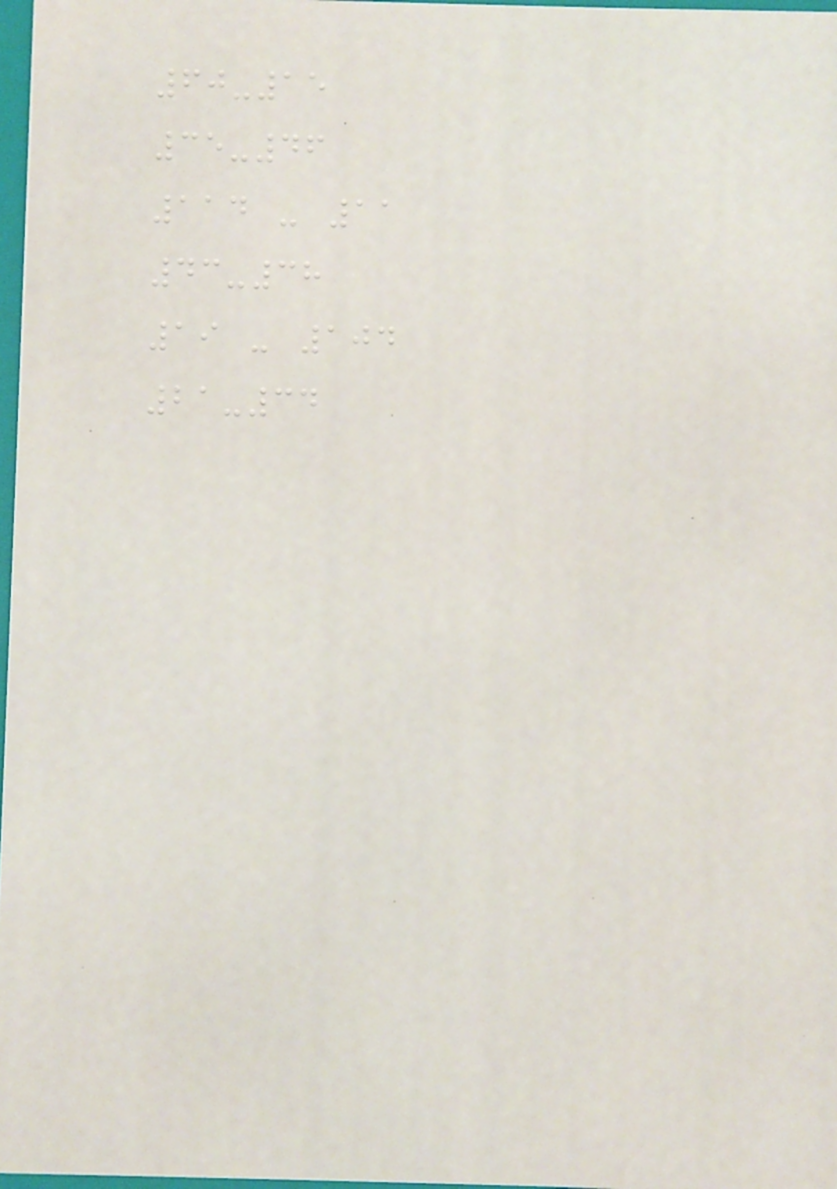60-15
35-46
114 - 11
43-38
19 - 104
21-34
